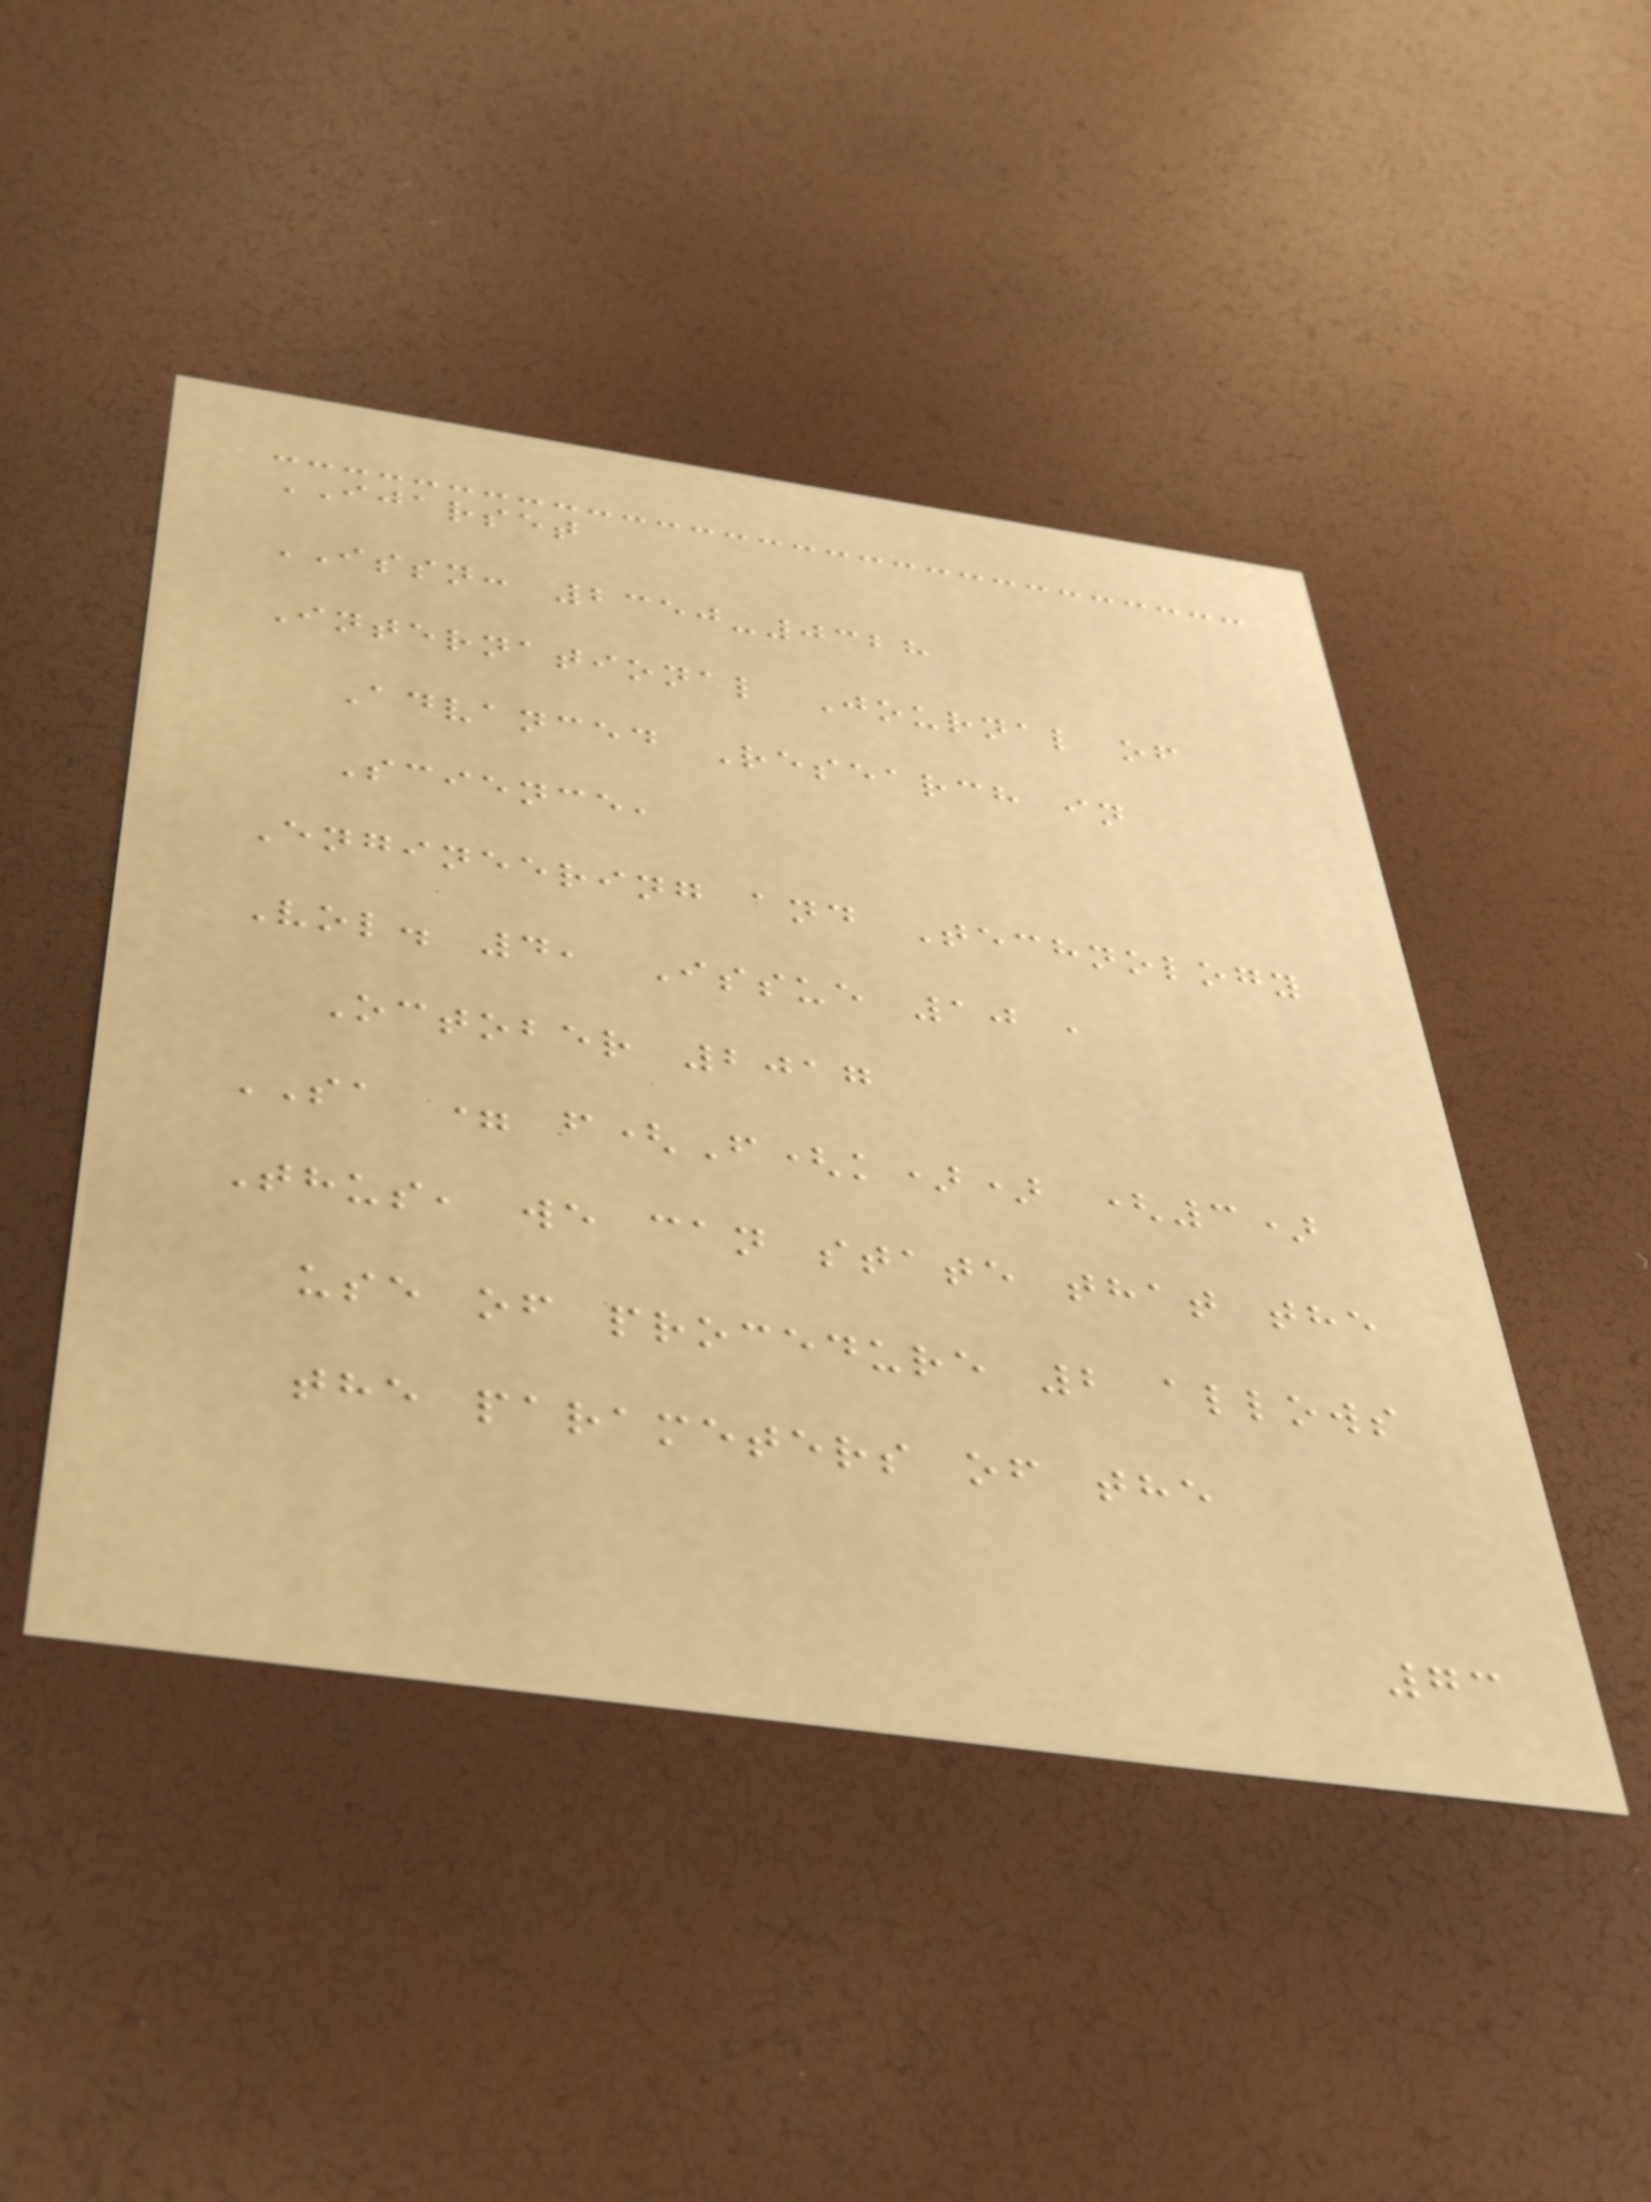IJARSET
ISSN: 2350-0328
International Journal of
Advanced Research in
Science,
Engineering and Technology
Vol. 4, Issue 10 ,
October 2017
SA = f(F(k)) (3)
Thus, we can state that the
use of procedure 2 allows
the parameters of the
73
